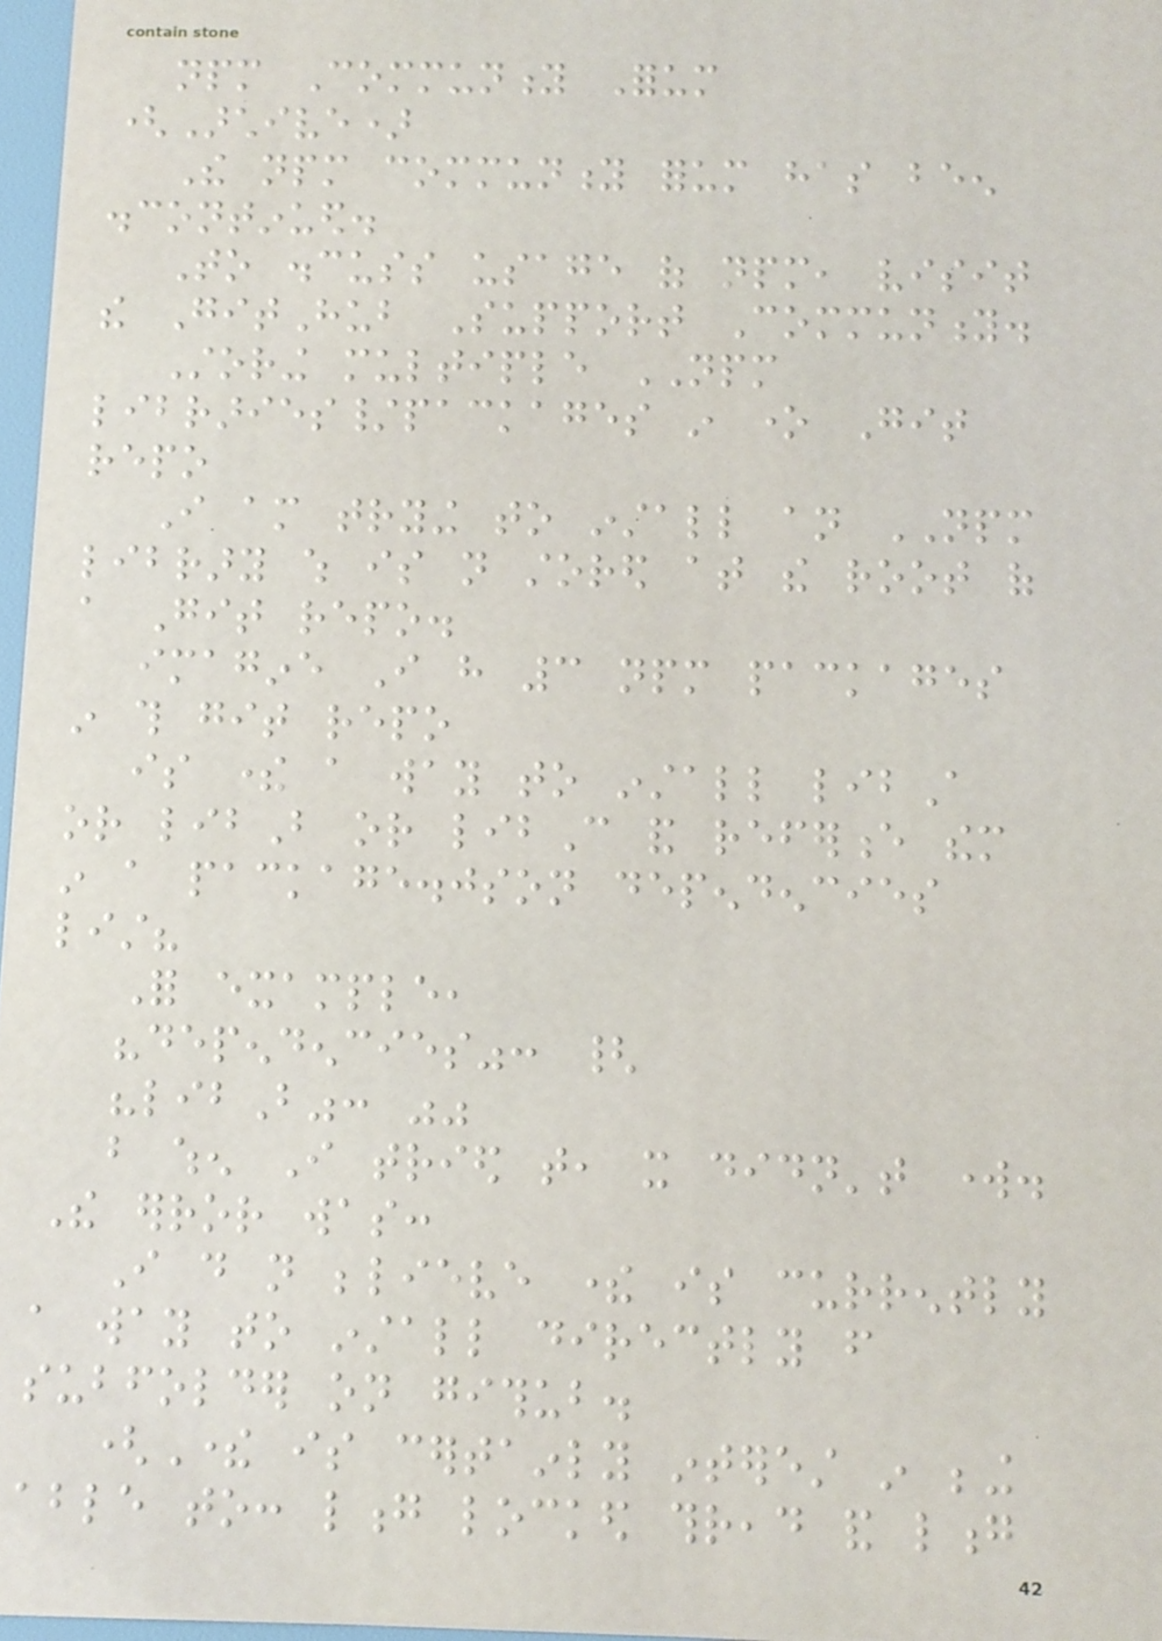npm Community Forum
(Archive)
The npm community forum has been
discontinued.
To discuss usage of npm, visit
the GitHub Support Community.
Storing multiple NPM
libraries/packages in one Git
repo
I am trying to install an NPM
library which is not stored at the root of
a Git repo.
imagine I have 3 npm packages
in this git repo
is there a way to install libA
or libB or libC and reference them
in a package.json dependencies
list?
For example,
"dependencies": {
"libB": ""
but when I tried that, it didn't work.
The error was:
I do not believe there is currently
a way to install directly from
subfolder on github.
(There is certainly interest in being
able to: long locked thread and long
